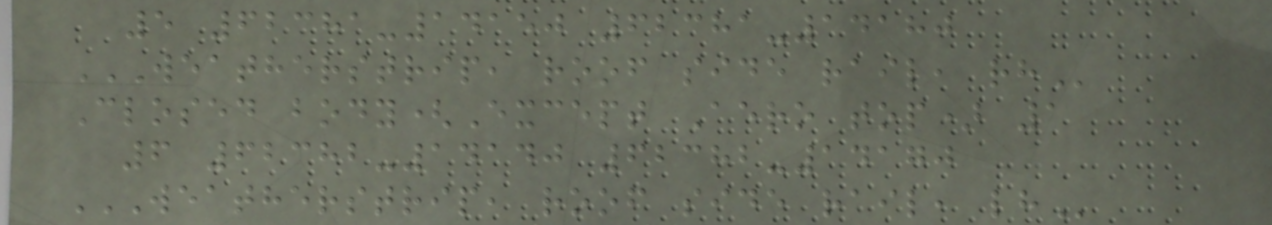5 62381-14150 62381-14180
WEATHERSTRIP, ROOF SIDE RAIL, RH
Closed body(Except Aero top) 1
6 62382-14140 62382-14170
WEATHERSTRIP, ROOF SIDE RAIL, LH
